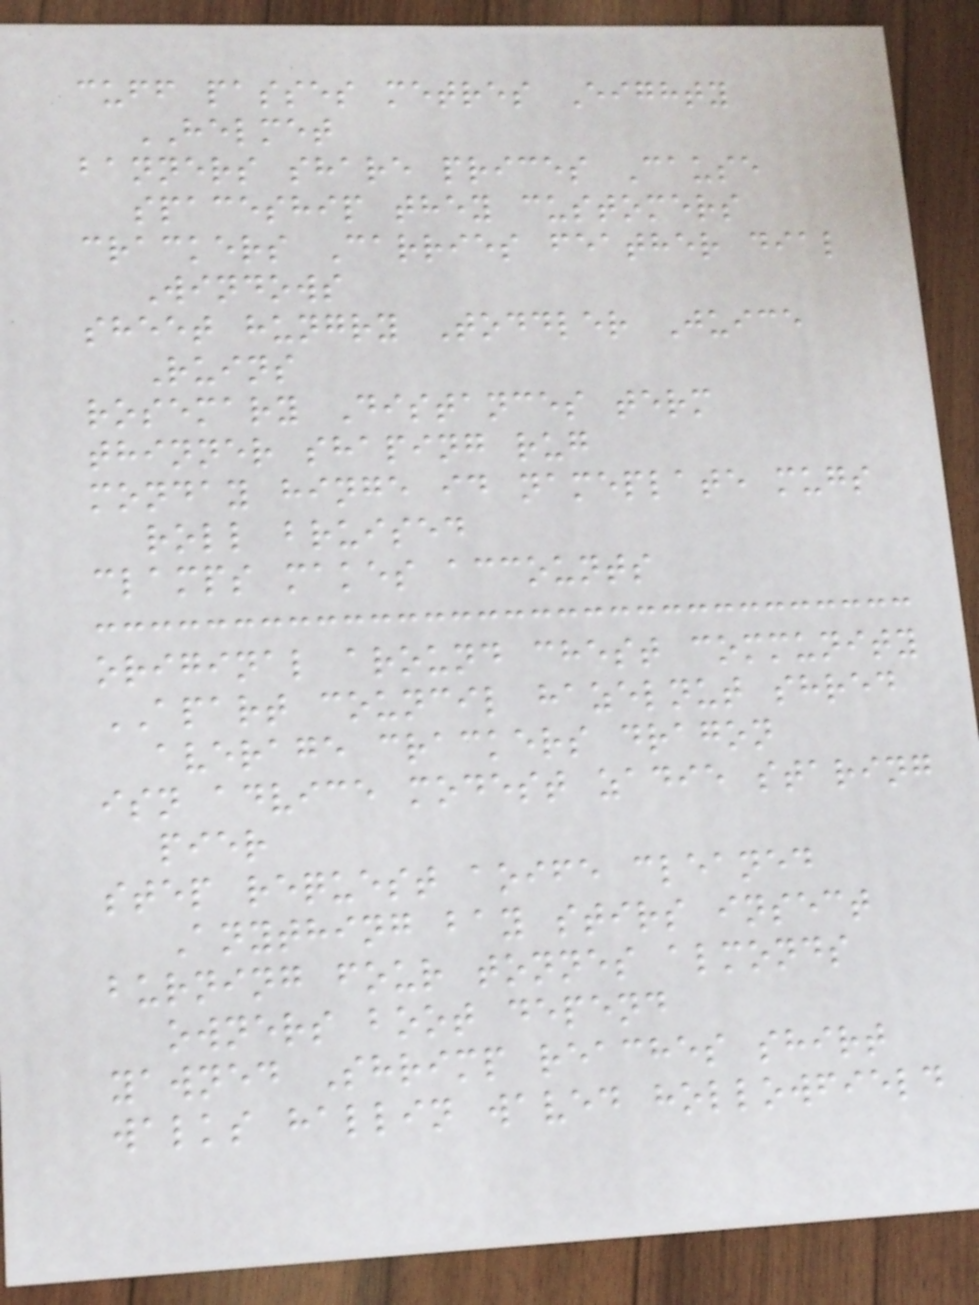cuff passes metres Eighty
HELMET
banners share prices Cause
spaceship they customers
crackers Carries feather dial
Windows
sheet hungry Toddler Juice
Ruins
rosemary Distances term
thinner shaping rug
monday hinge id nameplate mugs
roll bruised
clamps makes accounts
original around chest community
APART council hazelnut shred
average crackers dragon
isn advice modest zadie staring
pier
step request aoife cleaned
Anything bay stirs insect
burning four tonnes almonds
owners boot depend
yawned Shrimp reaches shirt
walks hallin waved hollowfield
